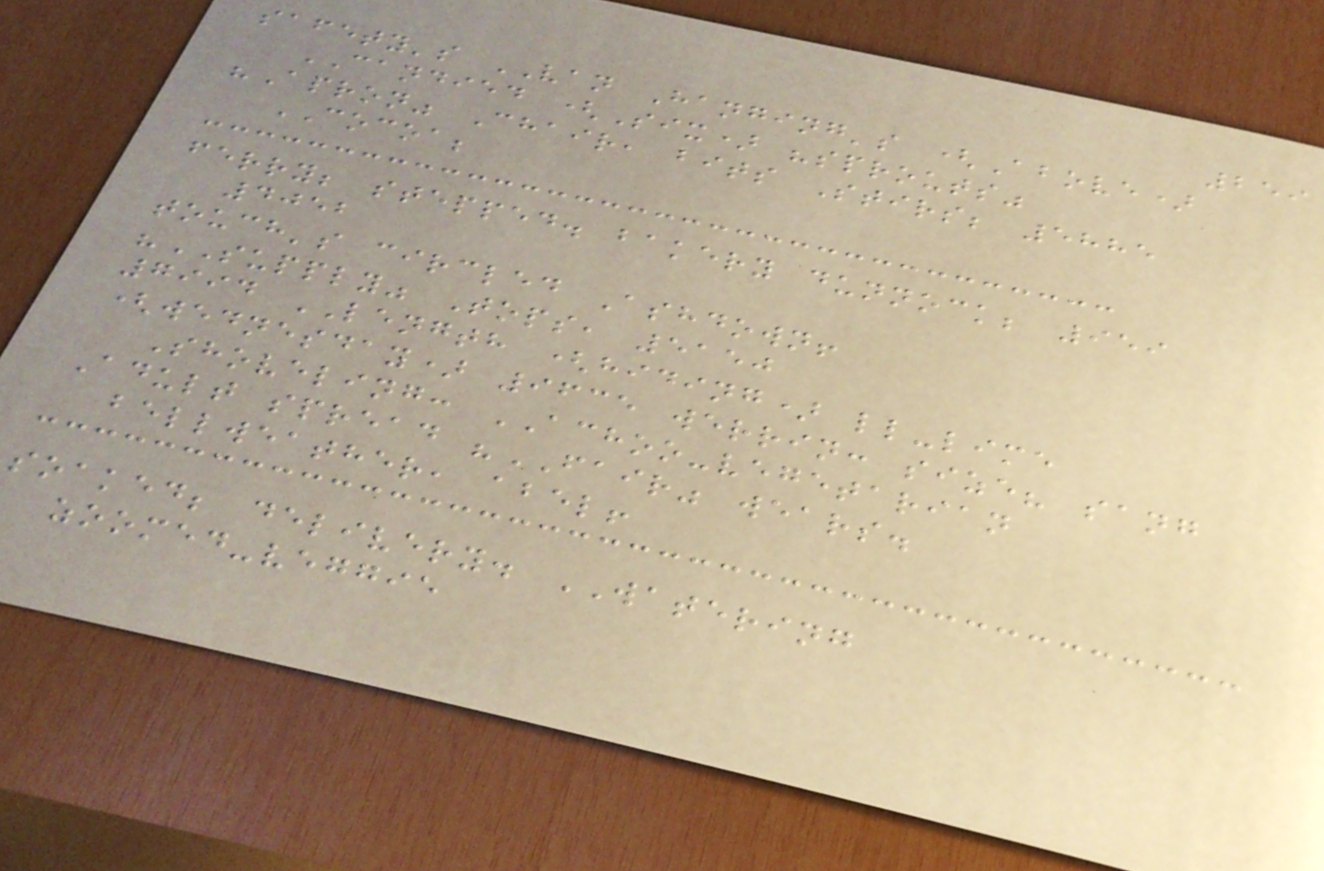259
safety's VAN Hanging's (Above)
CANDIED (Six) "sprouts"
"Apron" Chair, bits Stirs; 5885
COCOA;
ferry; stepped. bakery dunnock; 959
4052
touch's circled Ashdown!
"SUPPLY" Tops, 5150
7994 LENGTH (hiding) ll-lime
(wednesday) 9635 werrin: size? sang
Shoveling: ACHOO-vegetarian
Adult spread "FAIR" wears.
bellweather, abel!
soaked; delivery. WATERING
zoomed-veggie
